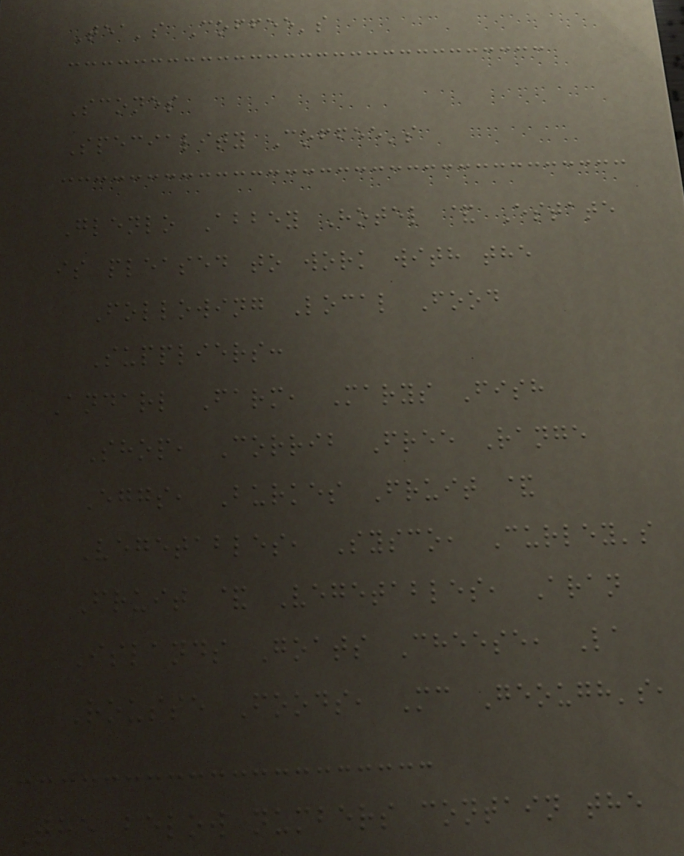Tea's Coffee's
Scones
Speciality Coffee's
Glenlo Abbey Hotel & Estate
is pleased to work with the
Following Local Food
Suppliers:
Andarl Farm, Marys Fish
Shop, Corrib Free Range
Eggs, Burkes Fruit &
Vegetables, Sysco, Curley's
Fruit & Vegetables, Aran
Islands Goats Cheese, La
Rousse Foods, Mc Geough's,
The below numbers contain the
